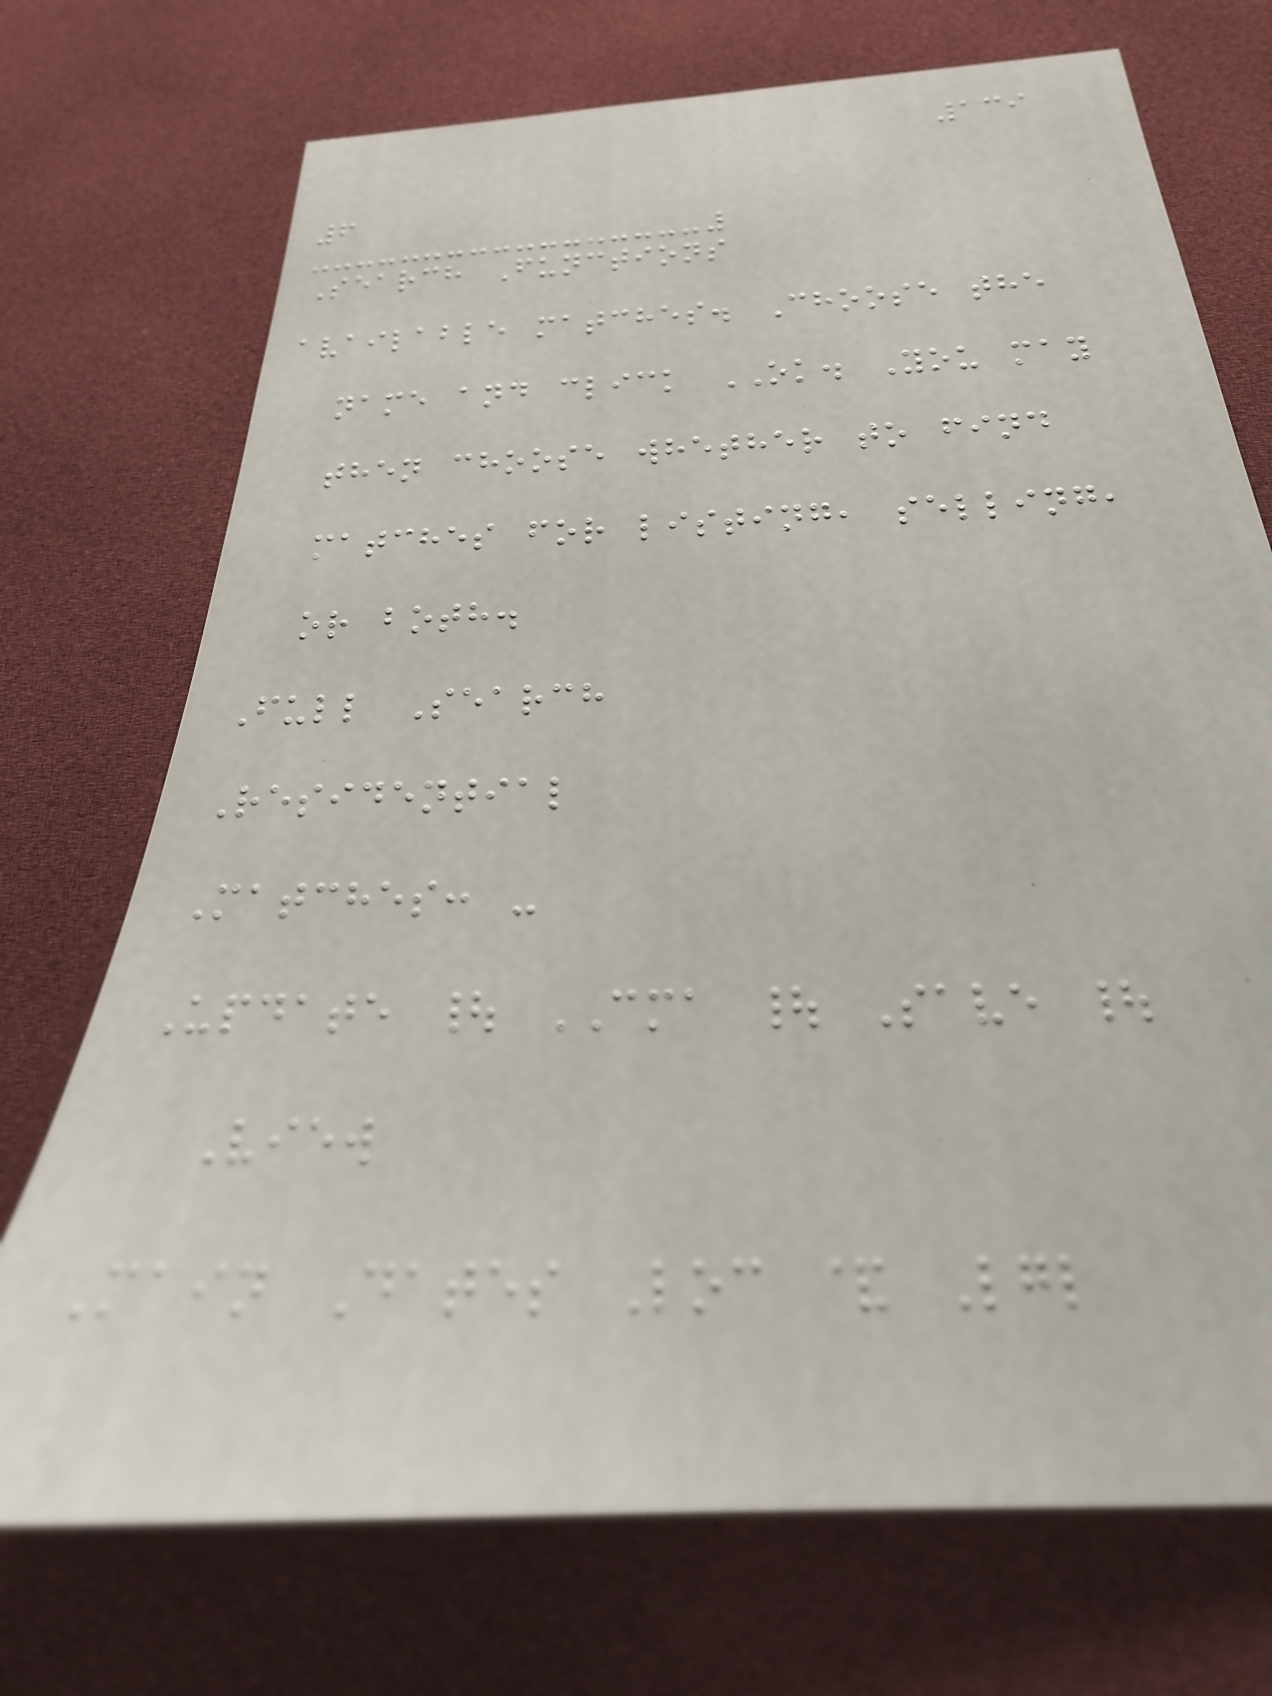139
6
Search Functions
available matches. Choose the
name and click OK. You may
then choose whether to find
matches for listing, selling,
or both.
Full Search
Residential
Matches: -
Update | CMA | Save |
View
Main Dates Loc & Lgl
